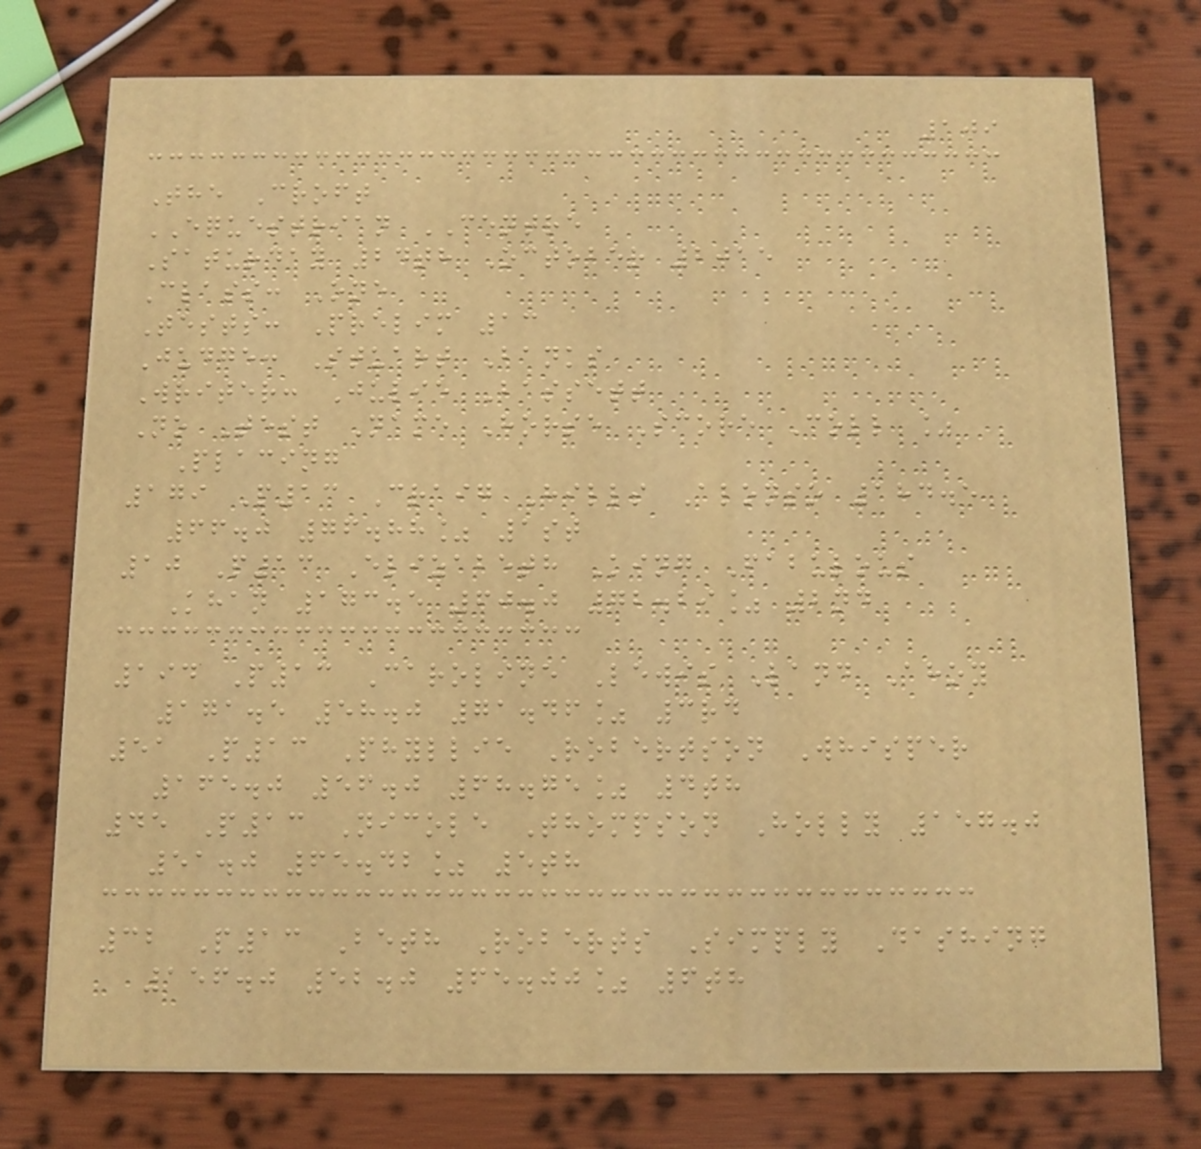109
The Croft
EQUESTRIAN CENTRE
Saturday 24th October 2015
Class: One
Tests: Prelim 13
Judge: Stuart Banks
Writer: Julie Bassett
No Test Name Horse Score Coll %
Placing
179 P13 Craig Hills Alonso 184.5
66.0 76.88% 1st
10 P13 Elizabeth King Fabulous
Khan 173.5 60.0 72.29% 2nd
194 P13 Caroline Lewis Land Ahoy
171.5 58.0 71.46% 3rd
51 P13 Phyllie Robertson Whisper
165.0 56.0 68.75% 4th
45 P13 Nicole Thompson Holly 157.0
51.0 65.42% 5th
32 P13 Beth Roberts Simply Dashing
156.0 52.0 65.00% 6th
